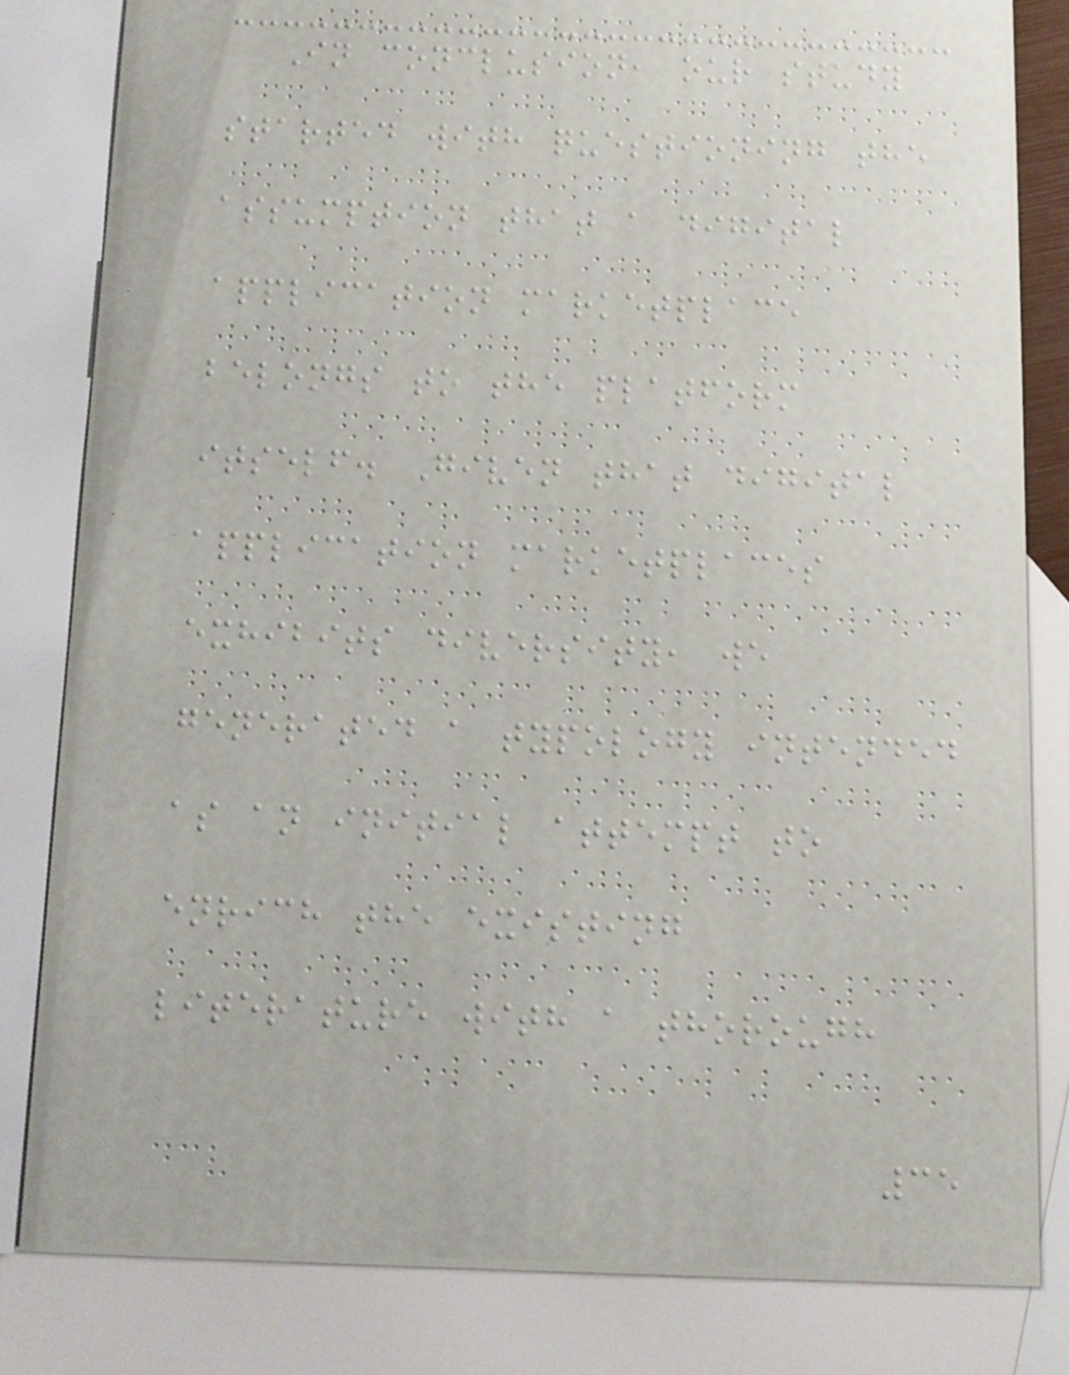In conclusion, our study
started with questioning the
assumption that a digital
application marketplace
belongs to the platform
itself. Given that digital
application marketplaces
exhibits diversity, we
generated a typology intended
as an initial attempt to
enrich the existing
literature with a thorough
35
